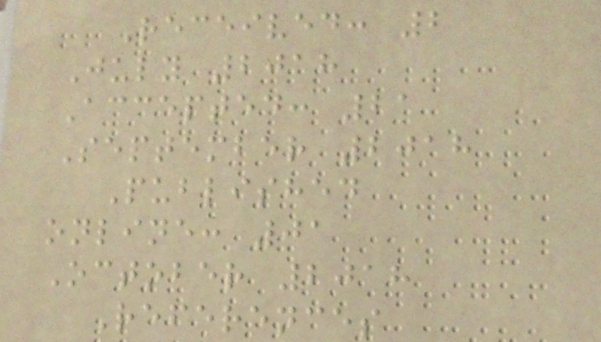Received: 2
July 2018
Accepted: 21
September 2018
Published
online: 01
October 2018
References
